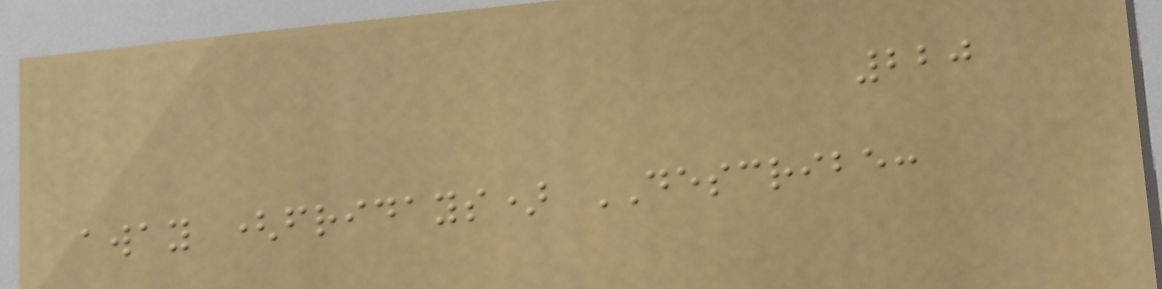220
away (fridays) DESCRIBE:
